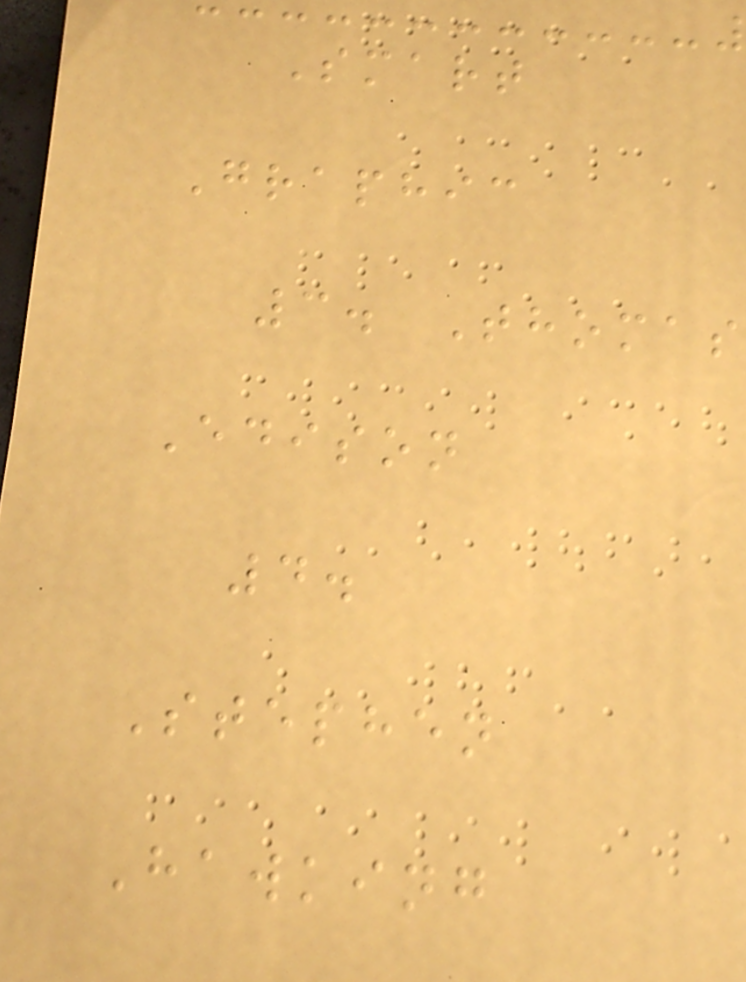Smart
Graphic
3. Thomas
Edison
4.
Stephen
Hawking
